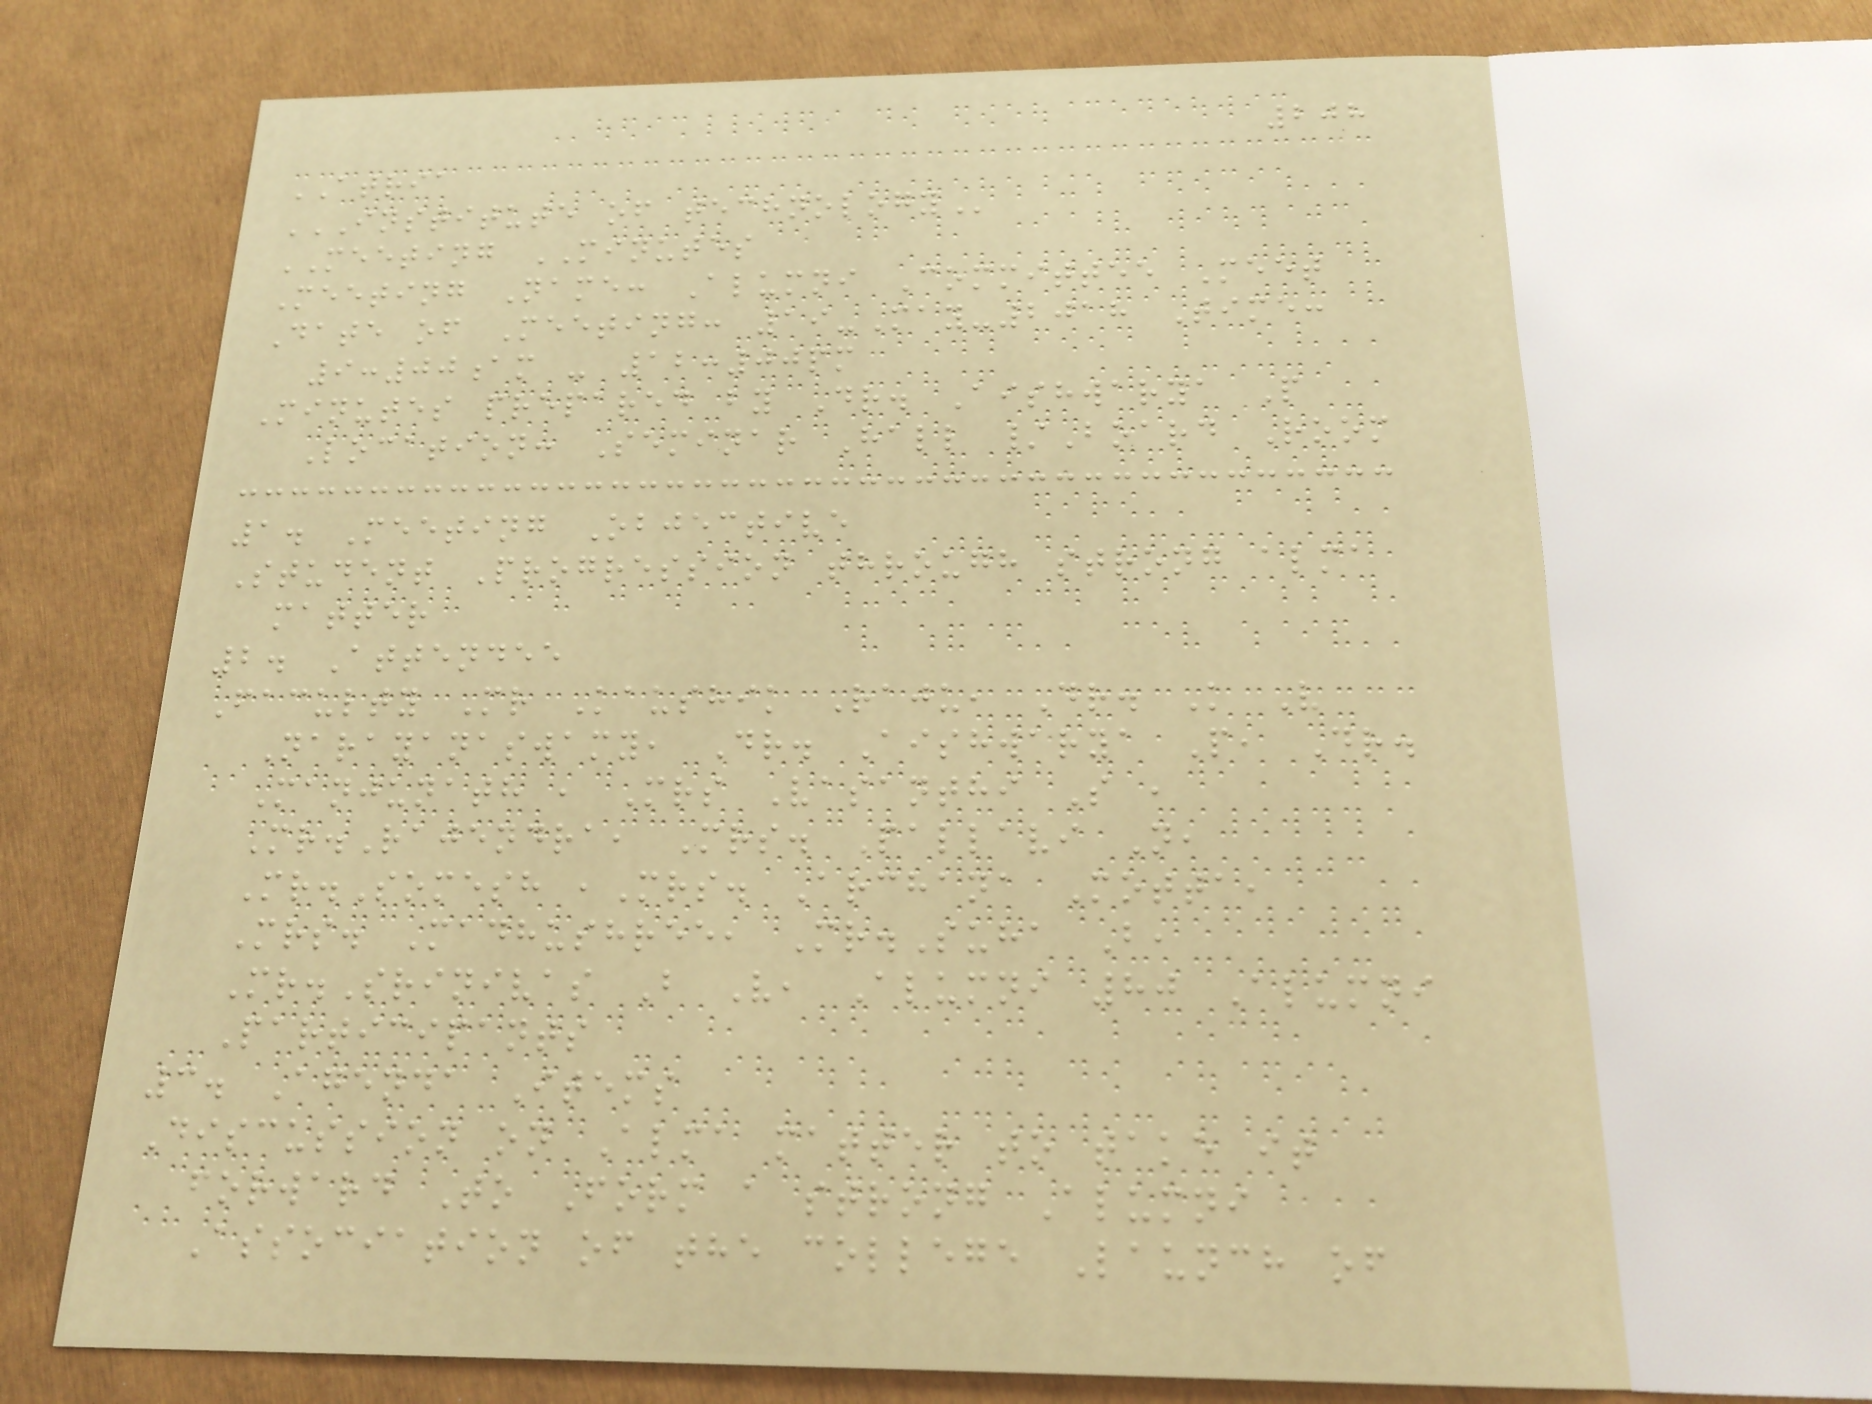208
ATRIA
INSTITUTE OF TECHNOLOGY
MEETING MINUTES
Meeting Name: Alumni Committee Meet
Date of Meeting: 19-May-2018 Time:
9:00am - 12:00pm
Minutes prepared by Dr. Aishwarya P
Location: Seminar Hall /Board Room
1. Meeting Objective
Student Progression through strong alma
matter
2. Attendee
Faculty Mr Kaushik Raju, Dr. K V
Narayanaswamy, Dr. Aishwarya P, Dr.
Manjunath , Mrs Vasanthi S ,
Mr.Rajendra, Mrs. Pallavi N,
Mr.Somesh ,Mrs. Archana Motta,
Mrs. Madhushree, Mr.Suha B,
Mr.Srinivas B V, Alumni 80 Alumni
Participants
3. Agenda Items
Discussion on Alma matter to take it
forward To Form a strong Alumni
Association of the college Launch of
